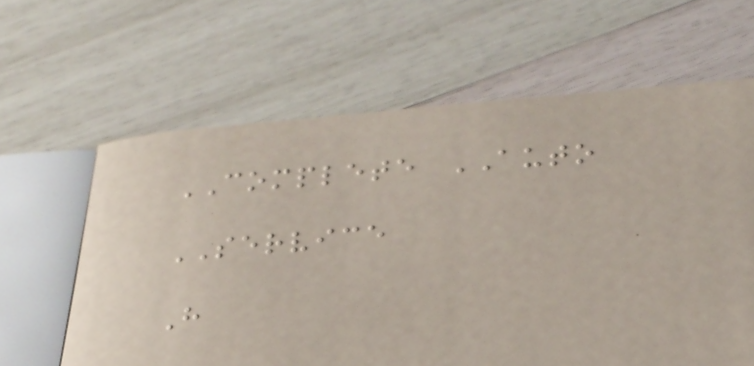COMPLETE AUTO
SERVICE
H
